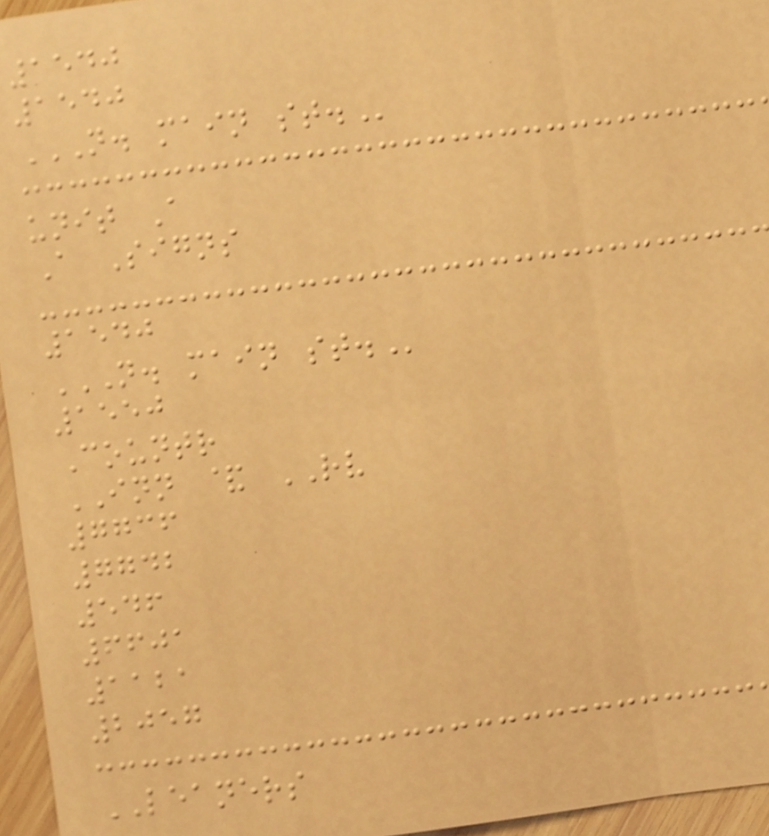1540
1540
N. MAIN ST.
unit A
A Signs
1540
N. MAIN ST.
1550
Countr
INN & RV
7736
7742
546
6601
1121
2057
LEANERS
